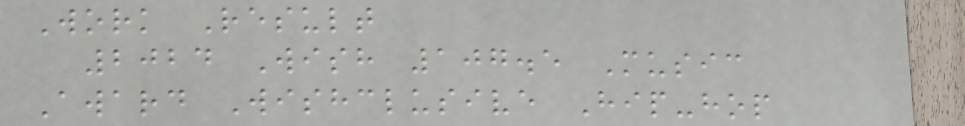Work Result
2024 Wish 107.5 Music
Award Wishclusive Hip-hop
